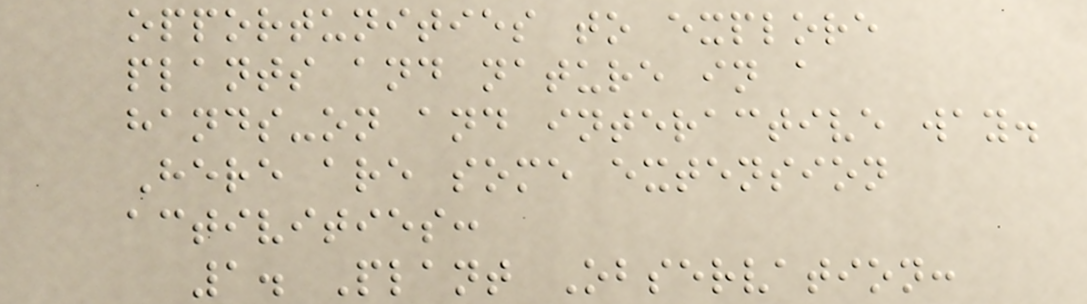opportunities to explore
plants and nature in a
hands-on and interactive way.
Here are some extension
activities:
1. Plant Observation:
